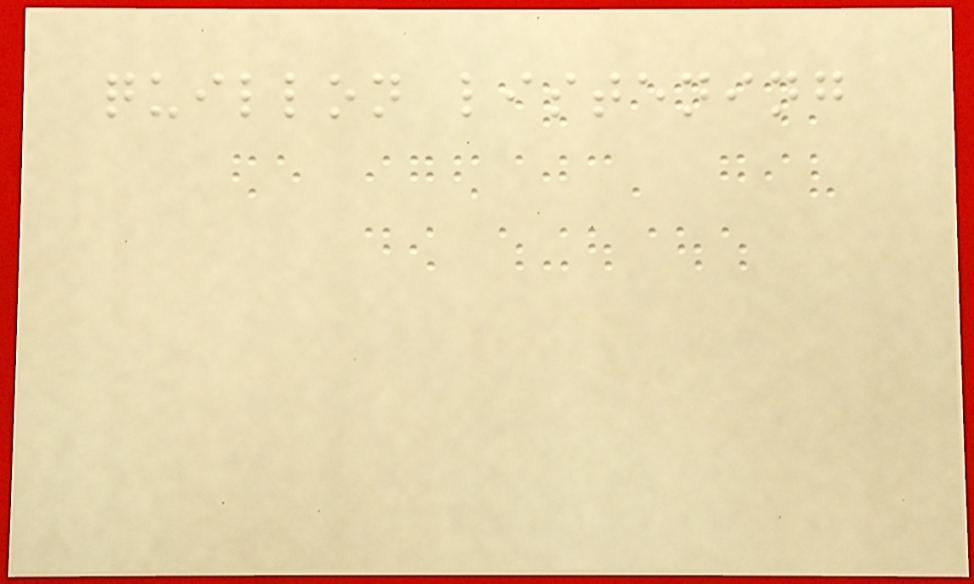quillon listening
